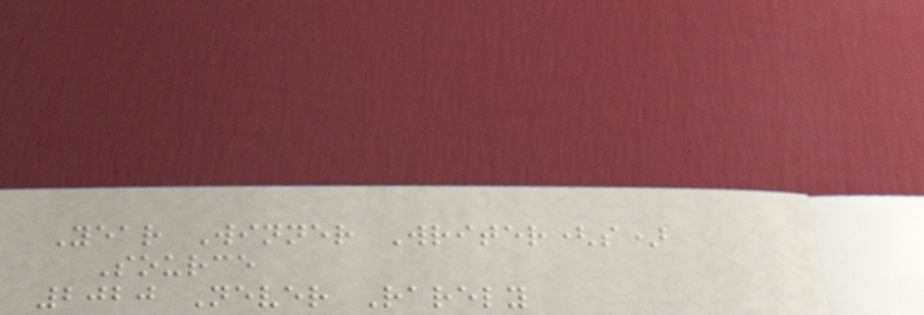Year Winner Writer(s)
Source
2020 Never Rarely
